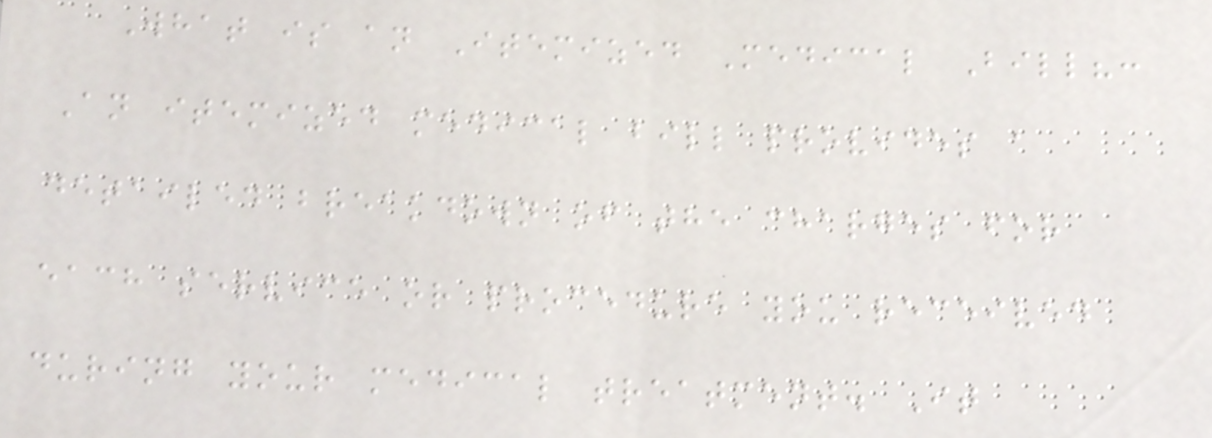What is an Itemized Medical Bill?:
An itemized medical bill provides a
detailed breakdown of the charges for
each service or procedure you received
during your medical treatment. It
